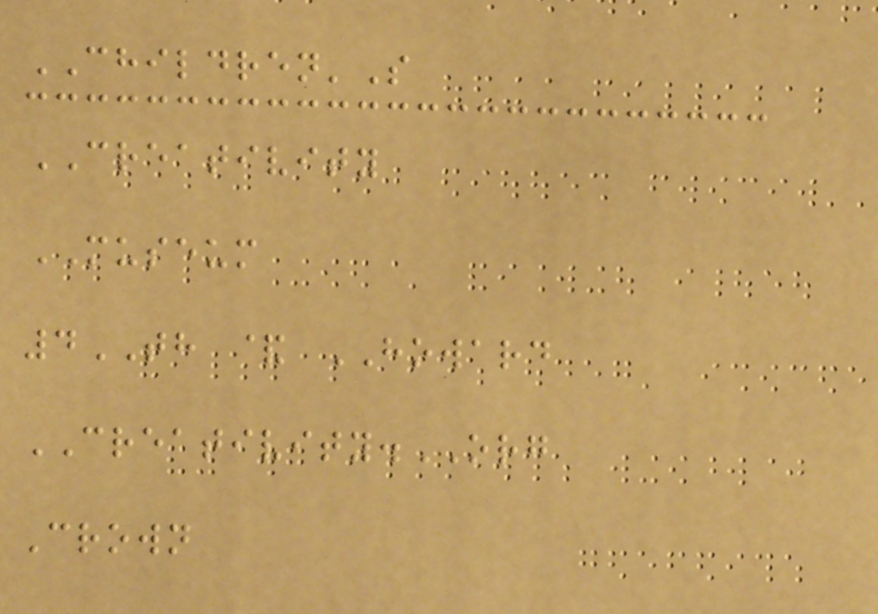CHILDREN'S
CREATIVITY
MUSEUM
4TH & HOWARD
CREATIVITY.ORG
Crown
